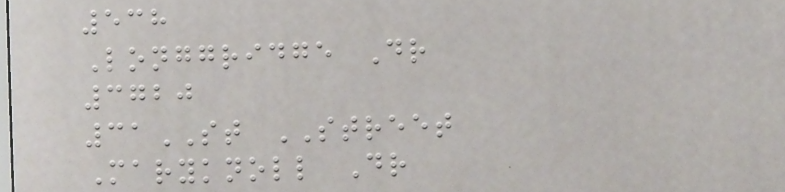538
Longgridge Dr
3720
31ST STREET
Maryknoll Dr
